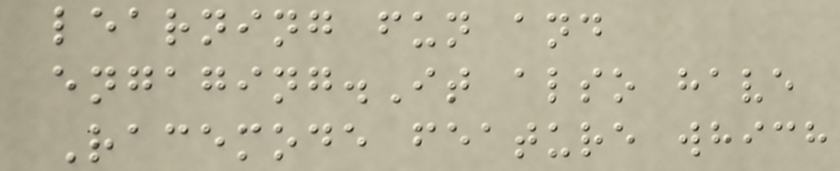learning fun and
engaging.It also have
Racemode feature which
